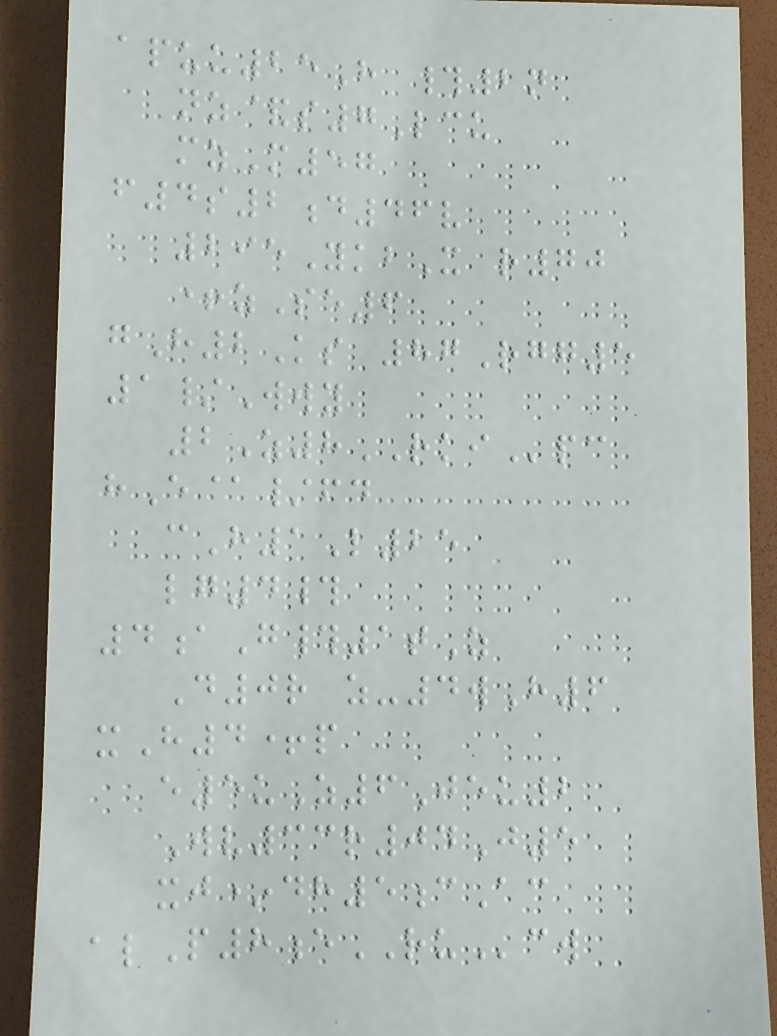apuu25H #2n
nz&s7Lcu
mzM57
f4s2d46v
295YkbX r70
+zSe6
gH2Ks 87Rgg5
1/Wwy
2Z8RKIpc
hE@/fd
cH1L25
lg4#
4aG#1tZ
D0r z-4wH6
xH4+p
e5uZ6Jeu2
Wv33r04J5
xj*dh5cAc
alP8eRUcw
